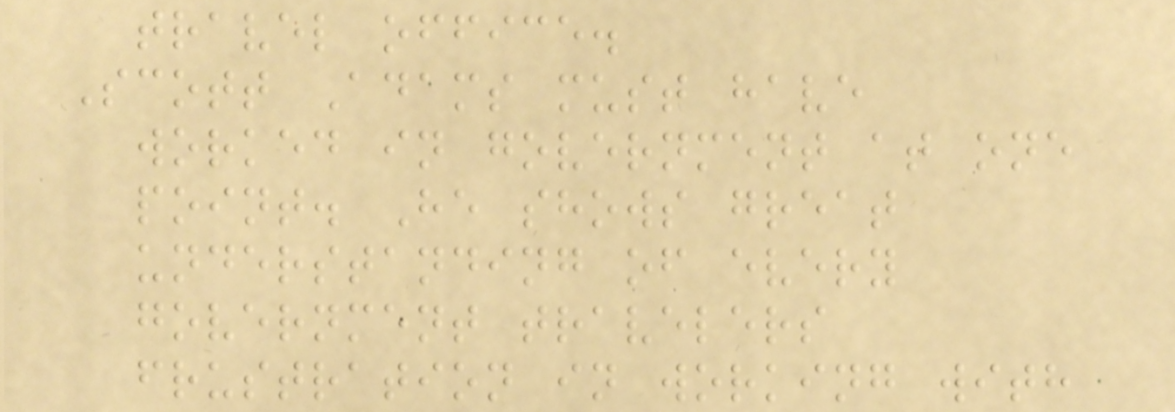travel office.
Scott Adams must have
worked in government at one
point. He shows great
understanding of every
government travelers
frustration in working with
